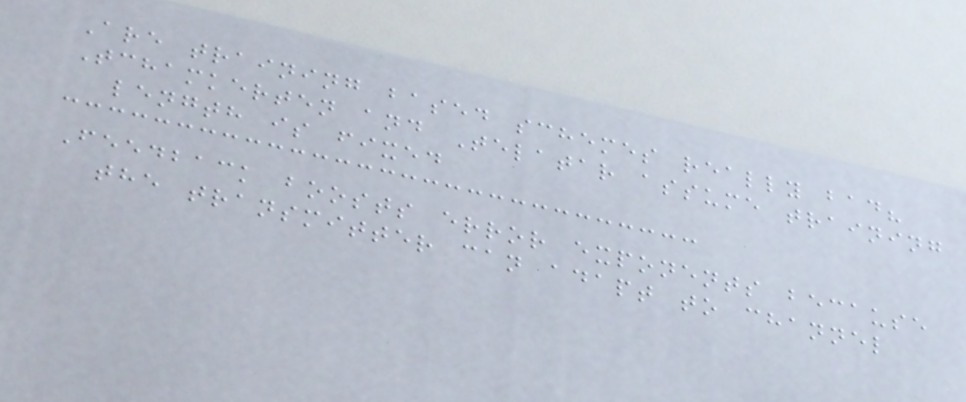Are training based schemes really bad?
Tchamkerten and Telatar assume training
length is fixed
Feedback boosts error exponents because
the transmitter can adapt to channel
